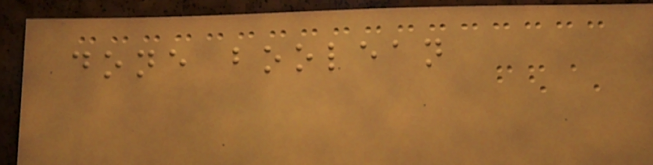done boolean
